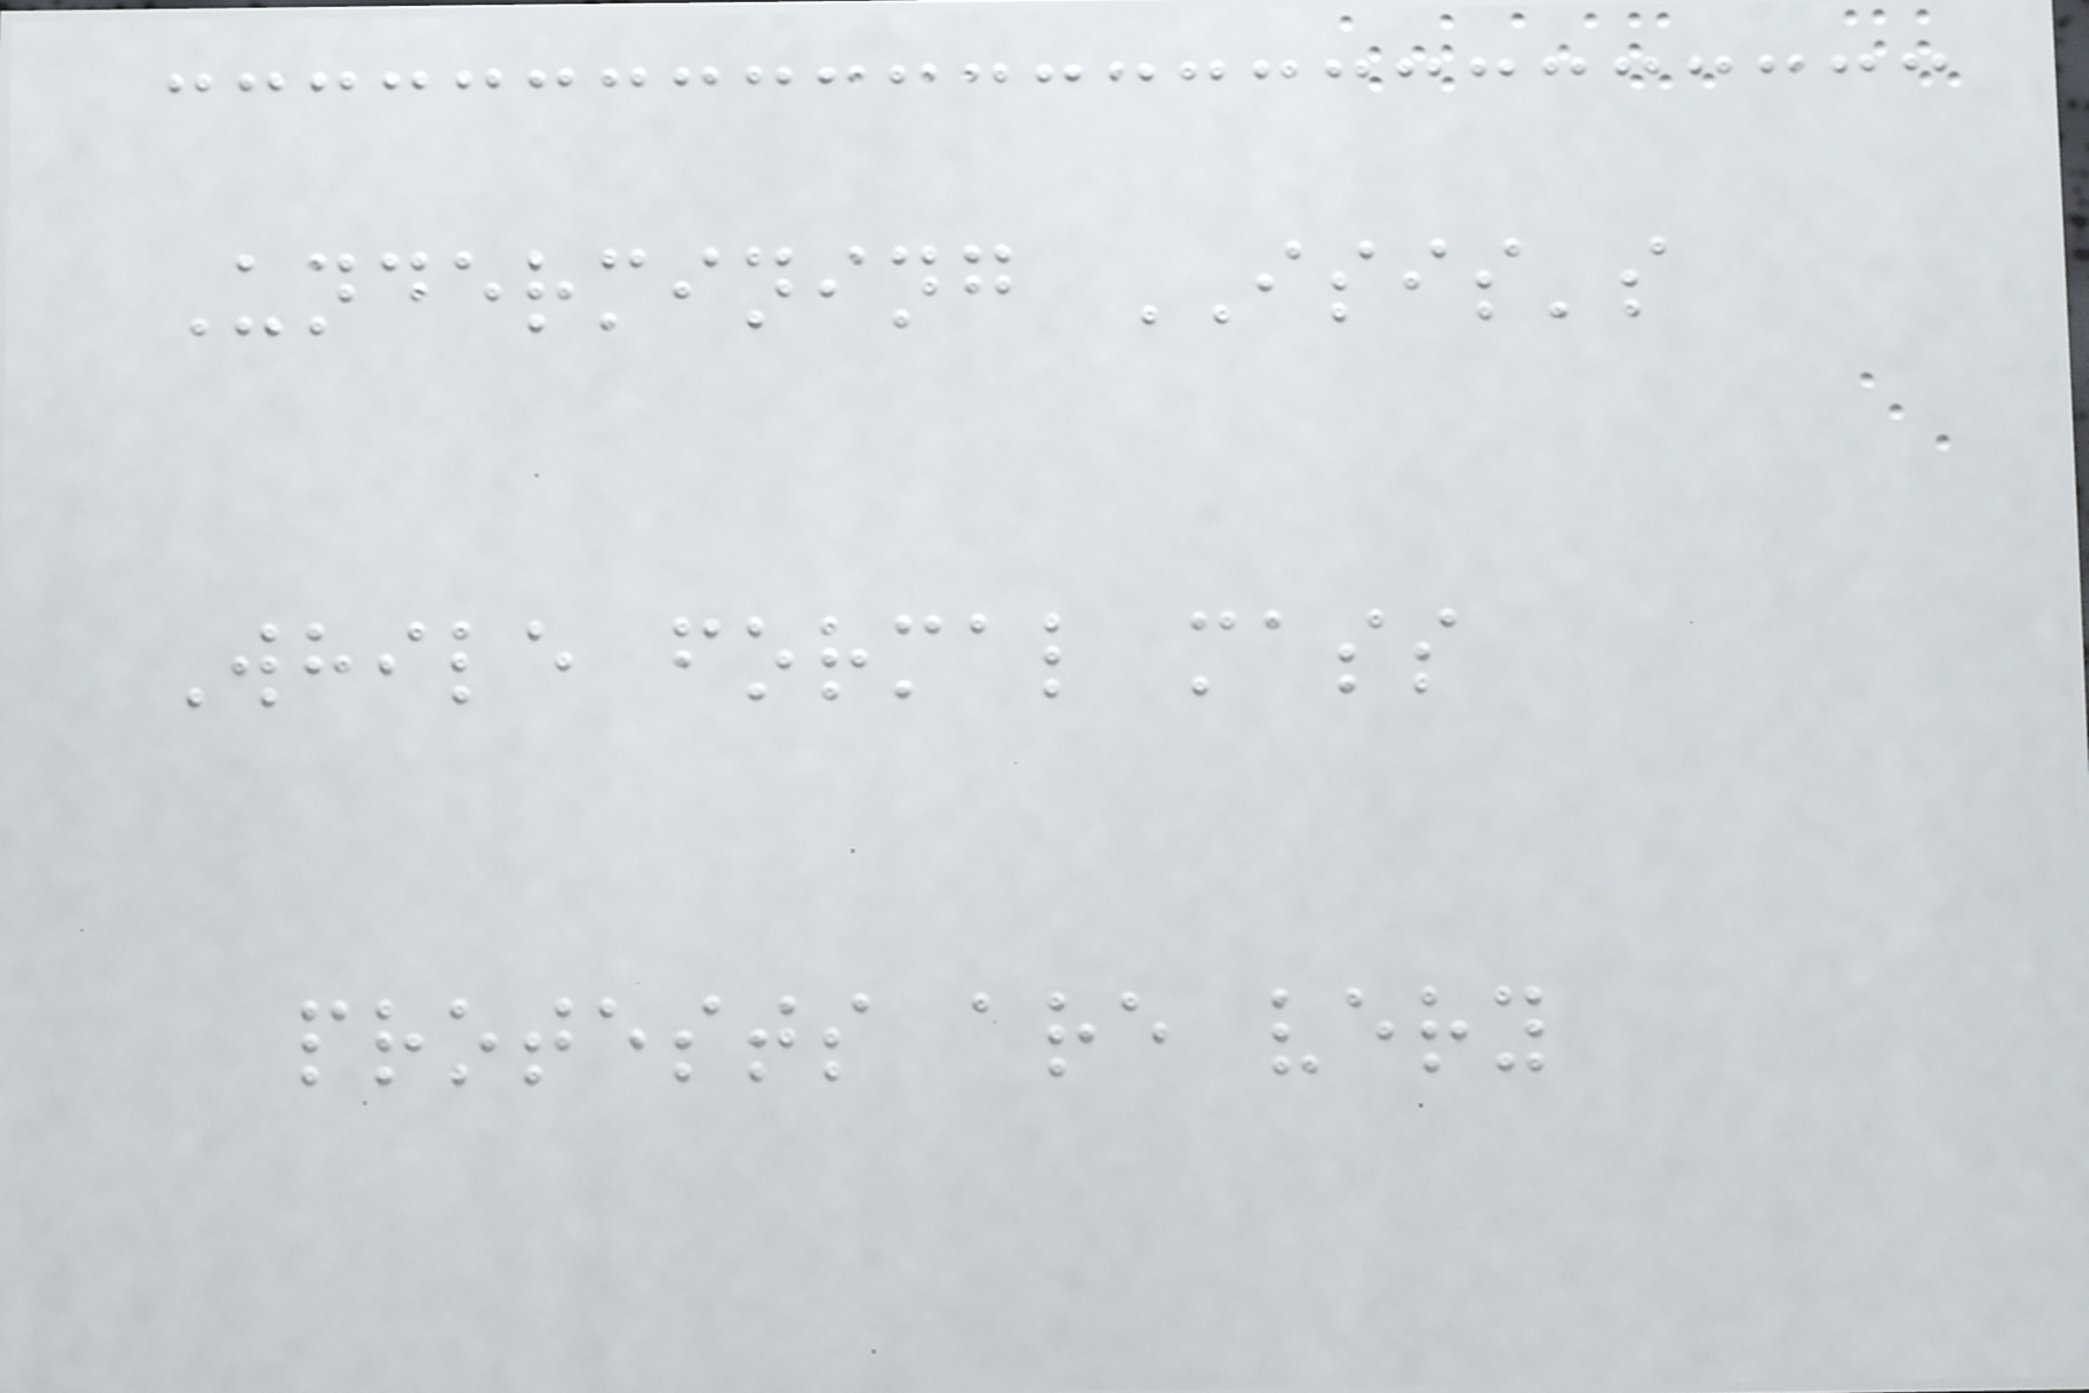Undermining ISIS's
While formal mass
protests are very
